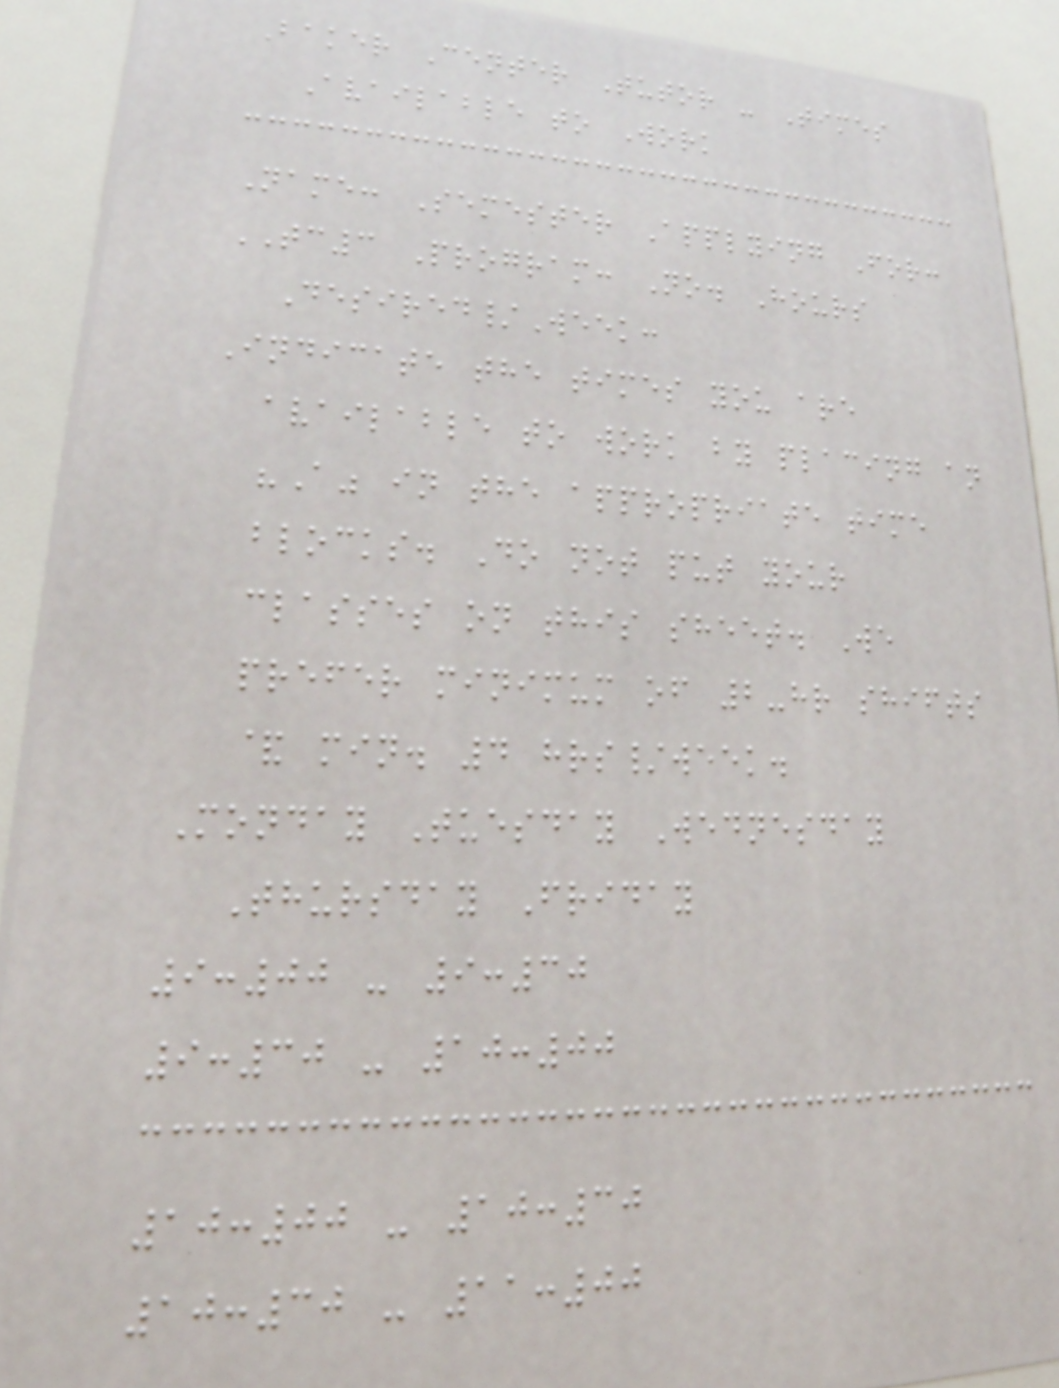Baker Center Tutor - Times
Available to Work
Name: Semester Applying For:
TC3 Program: No. Hours
Desired/Week:
Indicate the times you are
available to work by placing an
"A" in the appropriate time
blocks. Do not put your
classes on this sheet. We
prefer minimum of 2-hr shifts
& min. 4 hrs/week.
Monday Tuesday Wednesday
Thursday Friday
9:00 - 9:30
9:30 - 10:00
10:00 - 10:30
10:30 - 11:00
